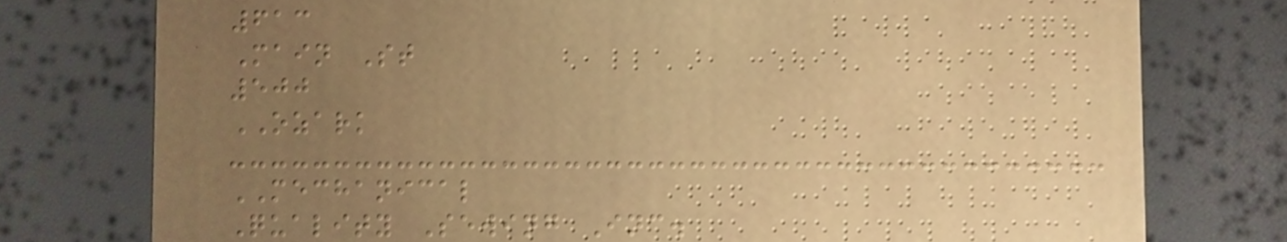613
Main St
500
OZARK
MECHANICAL
Quality Sewing Inc.
